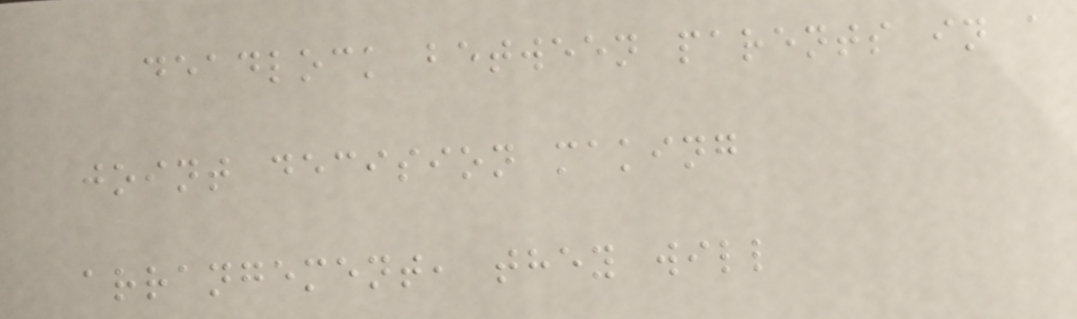deadlock between parents in a
joint decision making
arrangement, they will
